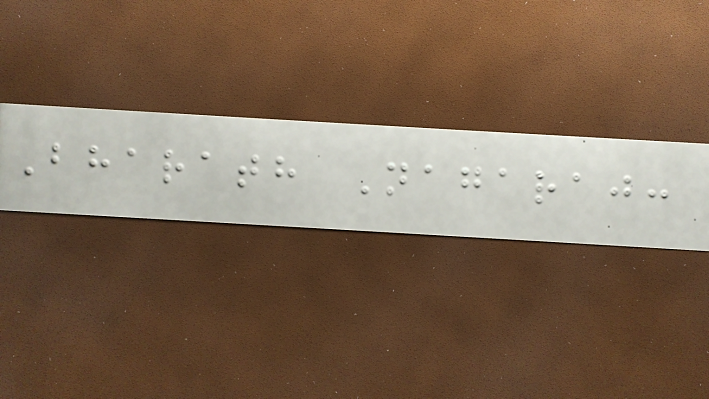Bharath Nagaraj:
